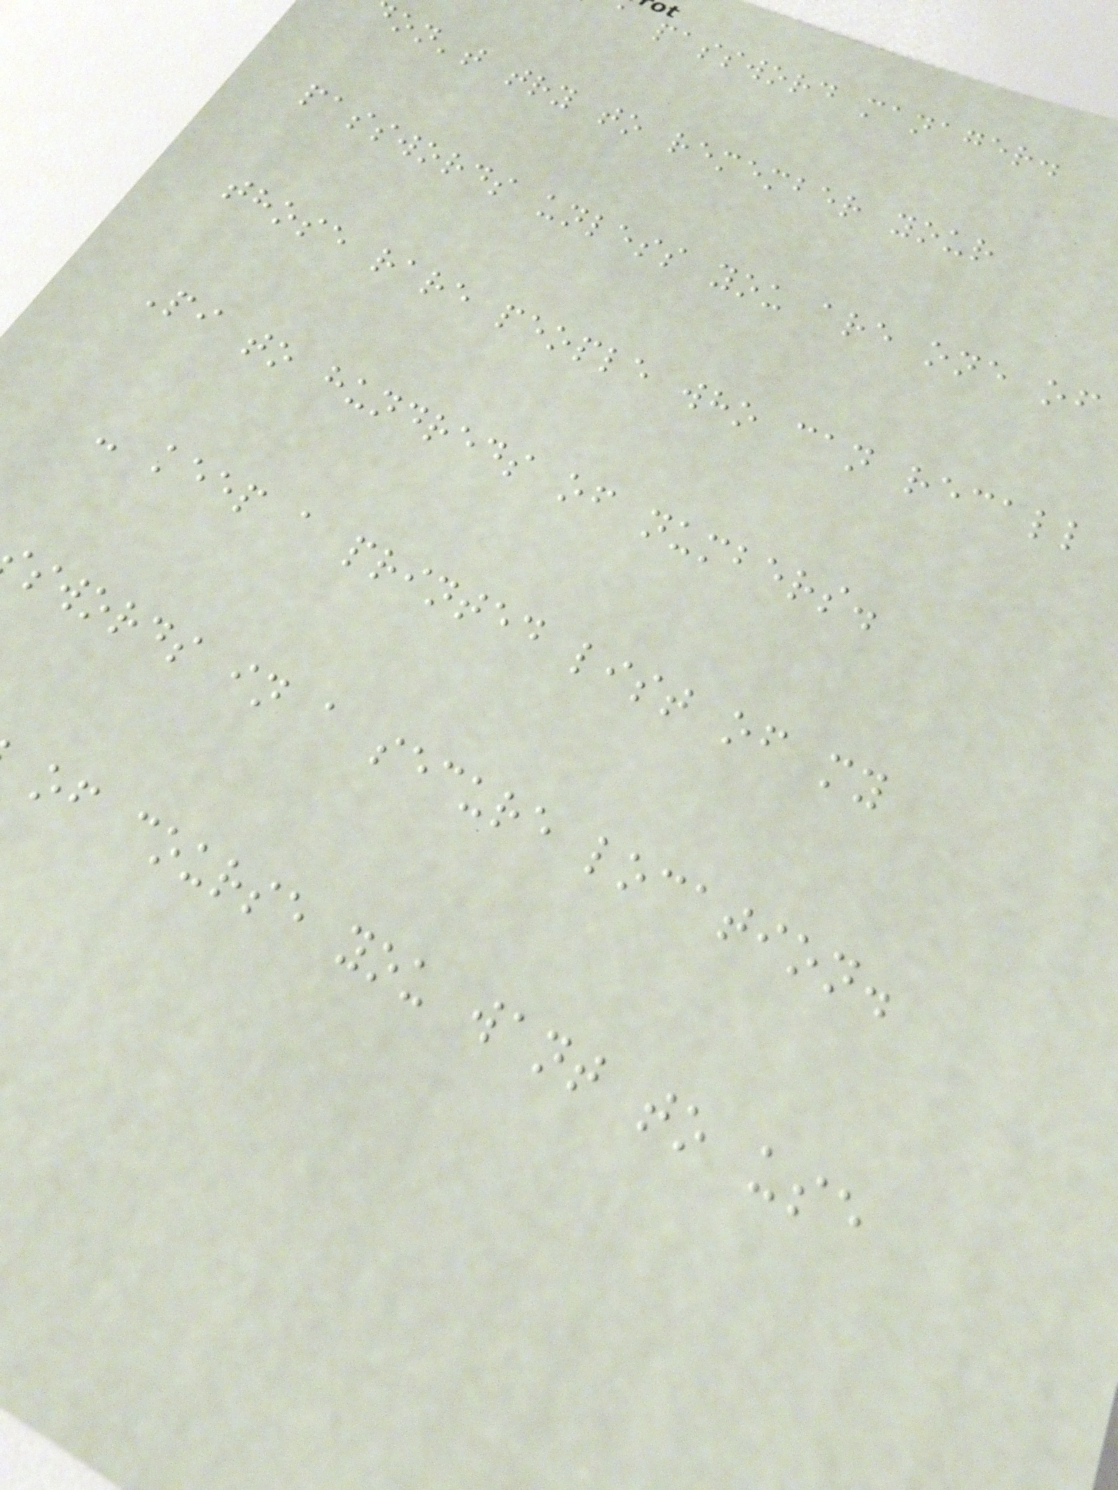a password manager.
on't try to remember your
passwords unless you are one of
those rare people who can recall
Pi to hundreds of numbers.
- keep a printed list of my
swords in a secure location.
of course you want to use
